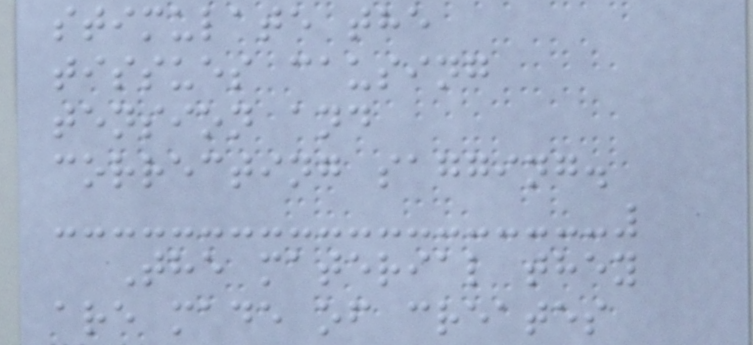stimulate the
tissues causing
tension and
correcting sagging.
The material they
are made of creates
